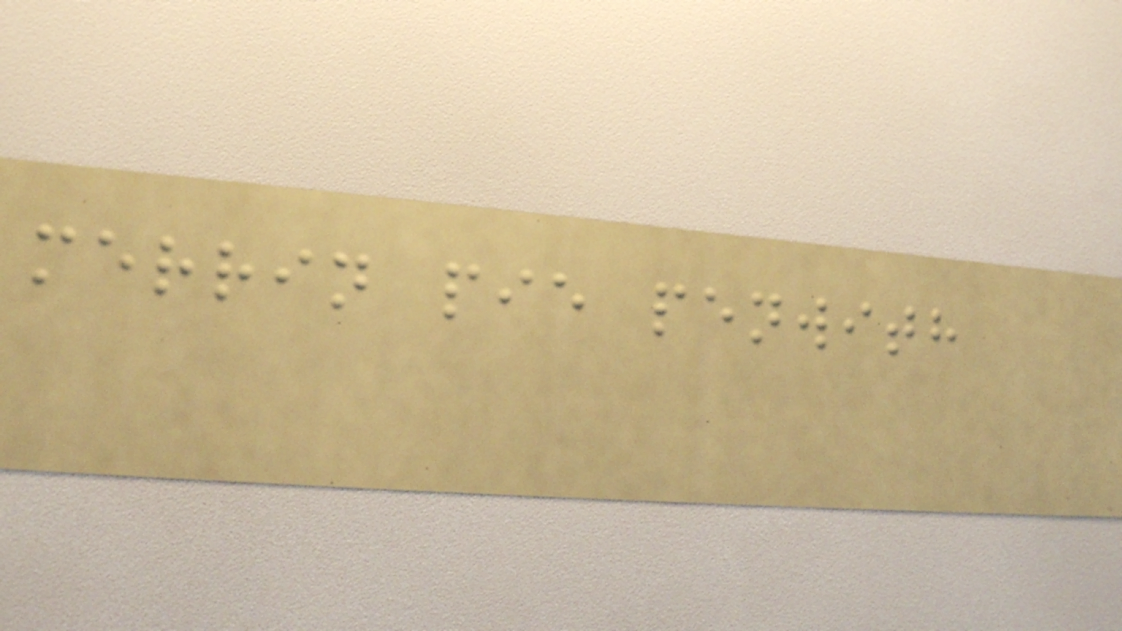merrin pie penwith
